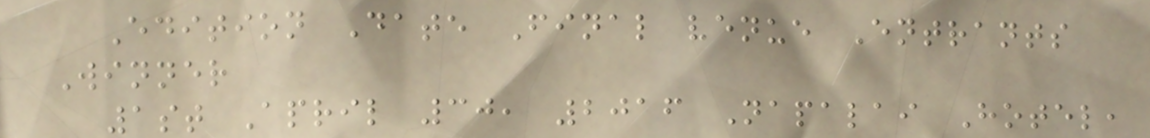Edition Date Final venue Entrants
Winner
1st April 30, 2016 Napalai Hotel,
